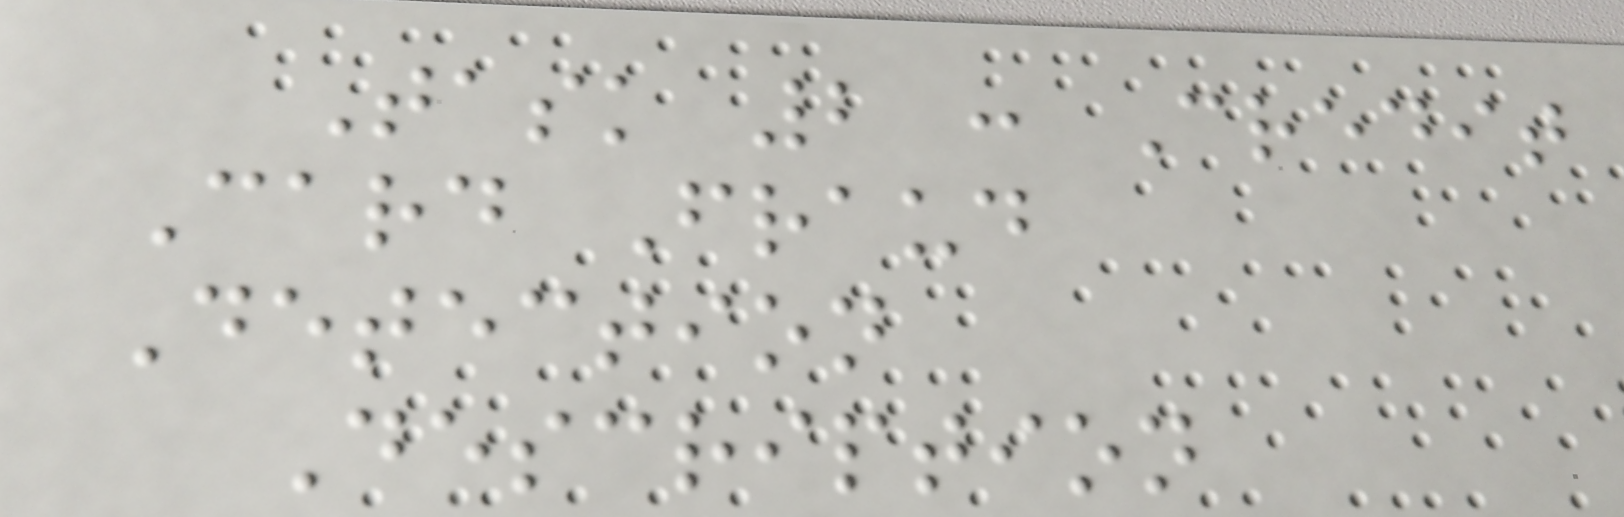Task 2 : Credit
Card Fraud
Detection
Description
